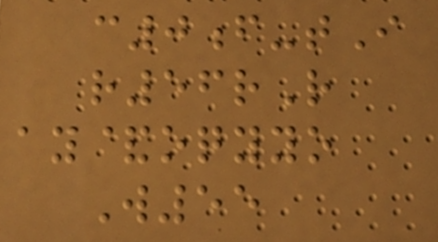c0f-tI
r56rR
ay&oqyyo
W55
